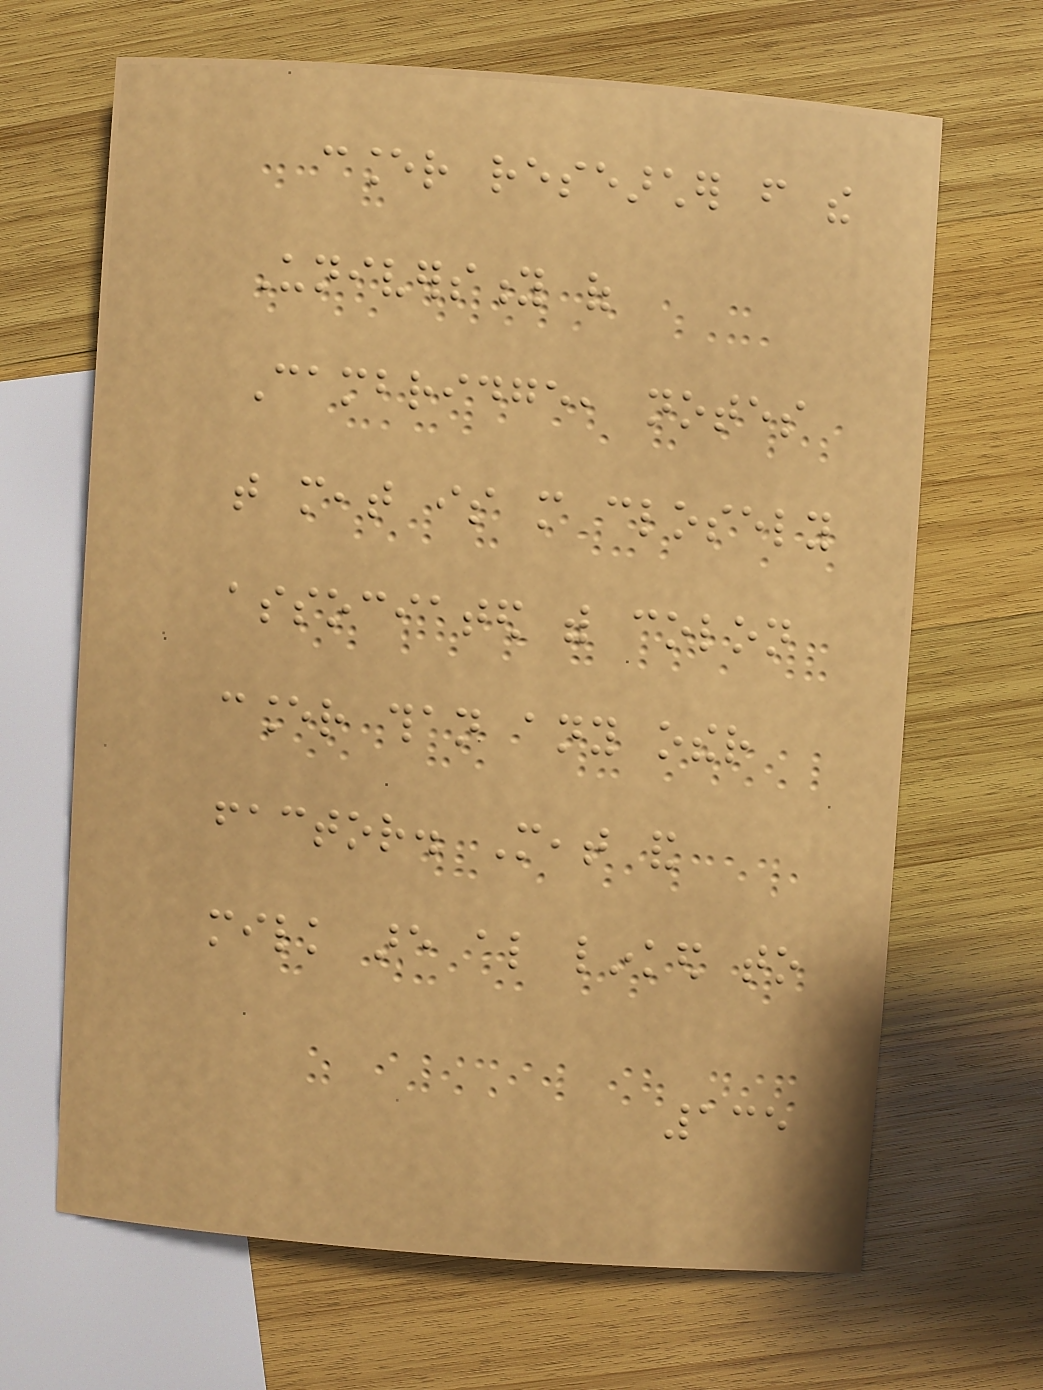cancer researcher from the
University of
Cambridge, notes
that meat is more closely
associated with colon
cancer than any other
factor. Meat and
milk are also linked to
135
